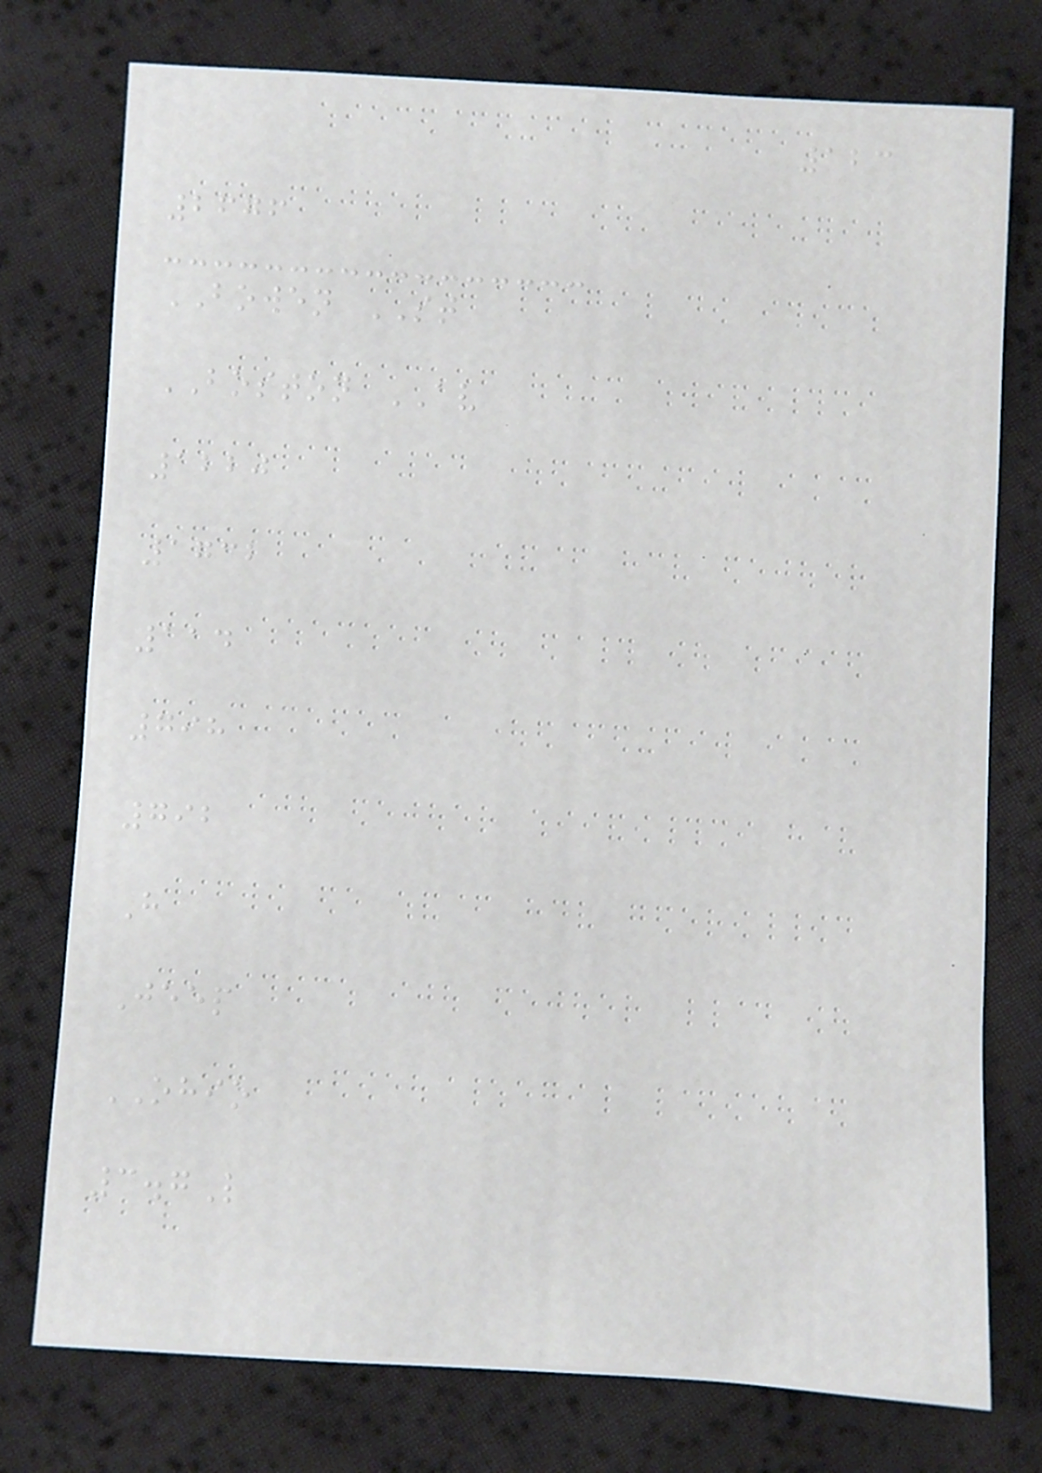123
2676
BOWEN ST
BOSTON AV
1220
1732
114
798
792
H
Jeep
OHIO
3.7L
